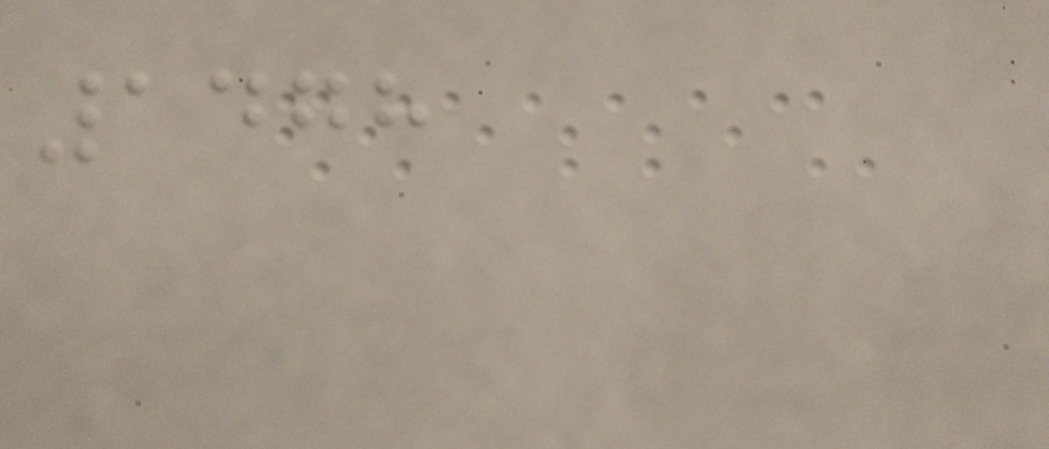1478
